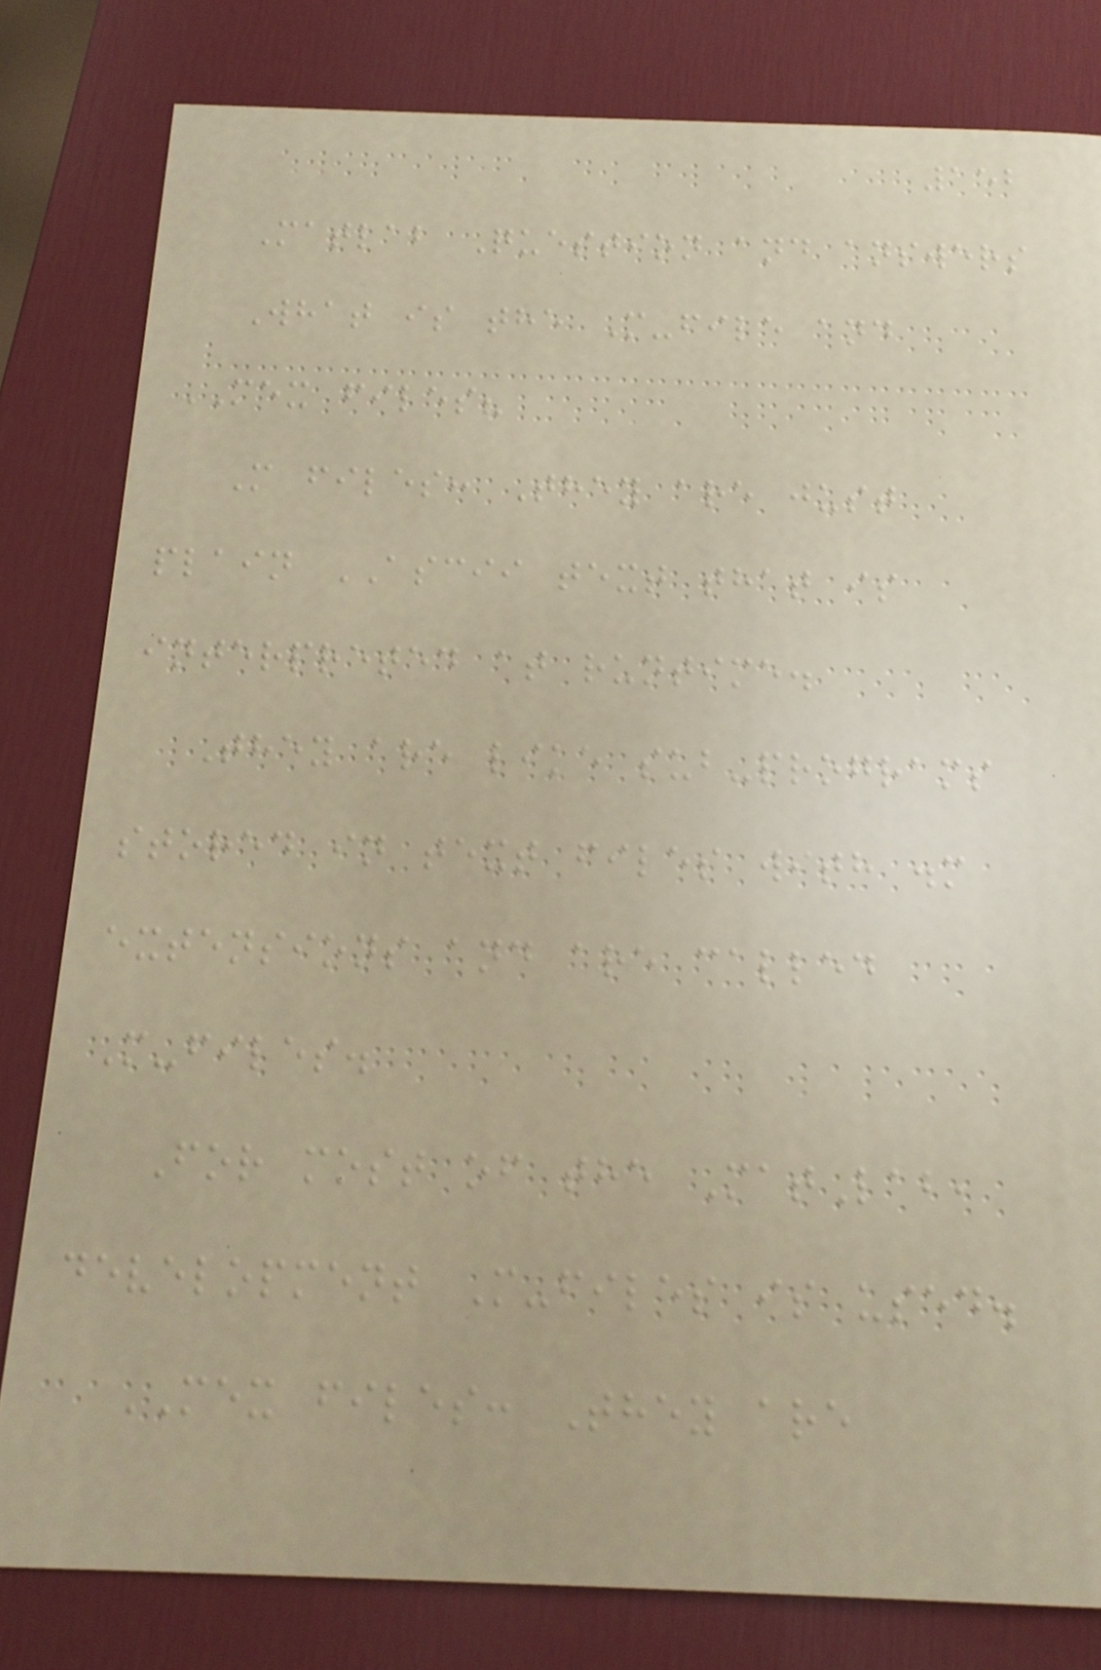152
Matlab Question and answers
What is the M-file and
MEX files?
M files: They are just
plain ASCII text that is
interpreted at runtime.
They are like sub-programs
stored in text files with .m
extensions and are called
M-files.
For most of the MatLab,
development M-files is used.
MEX files: They are
